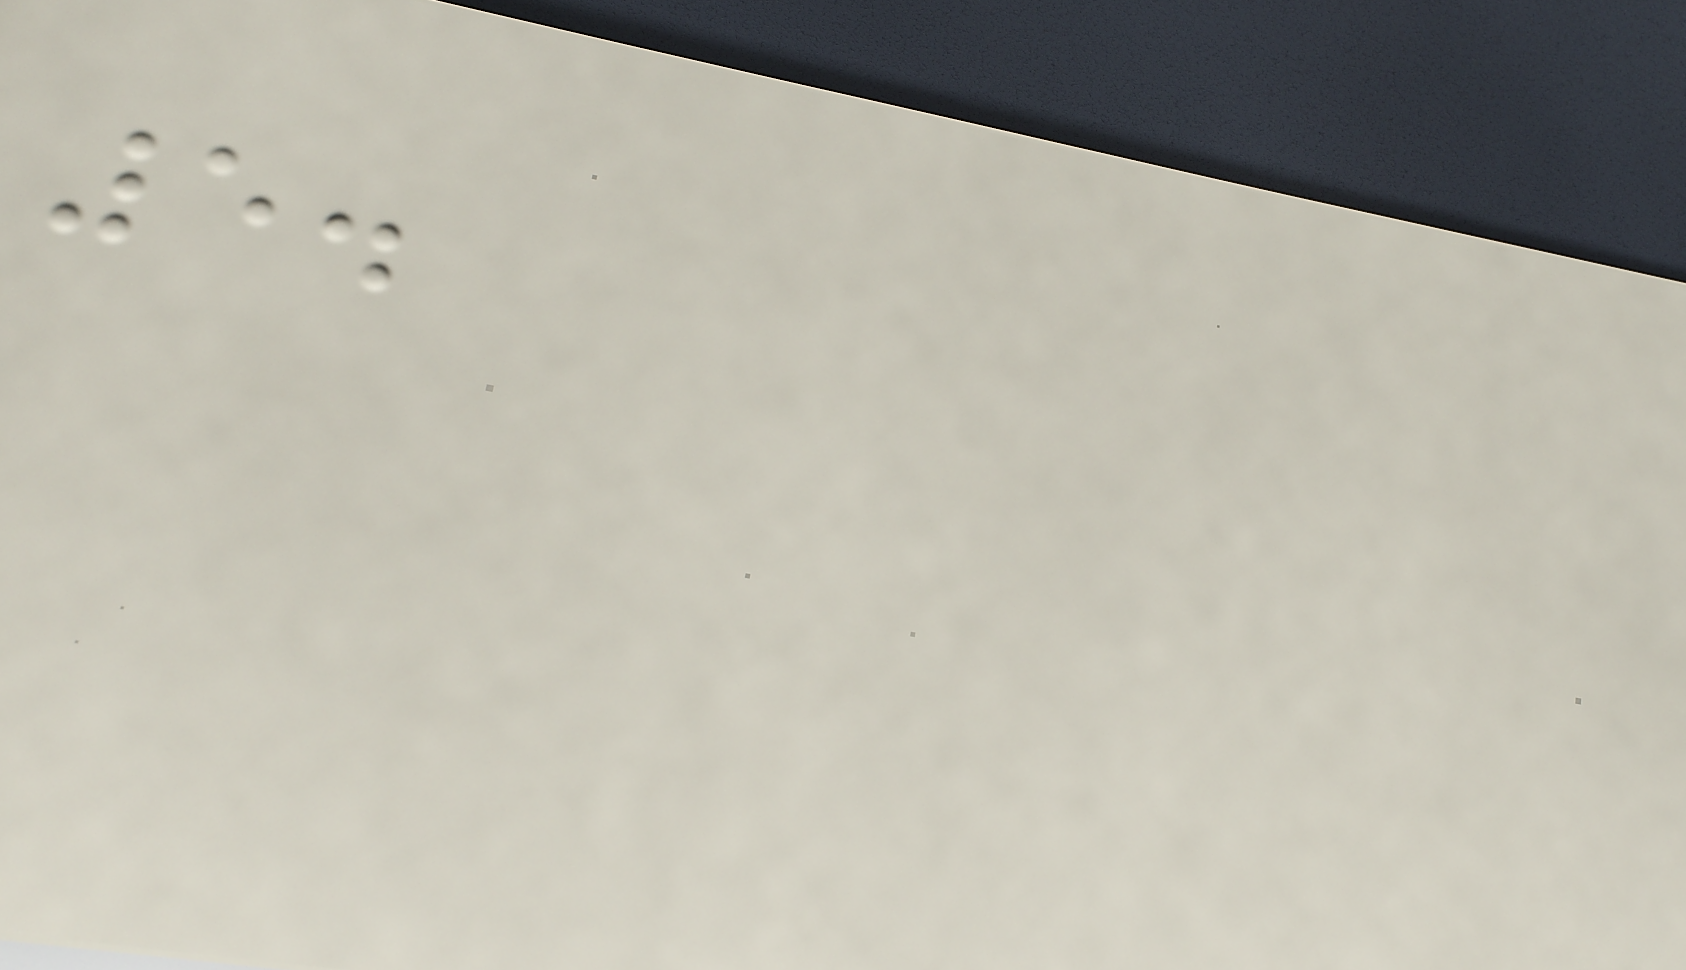5.
